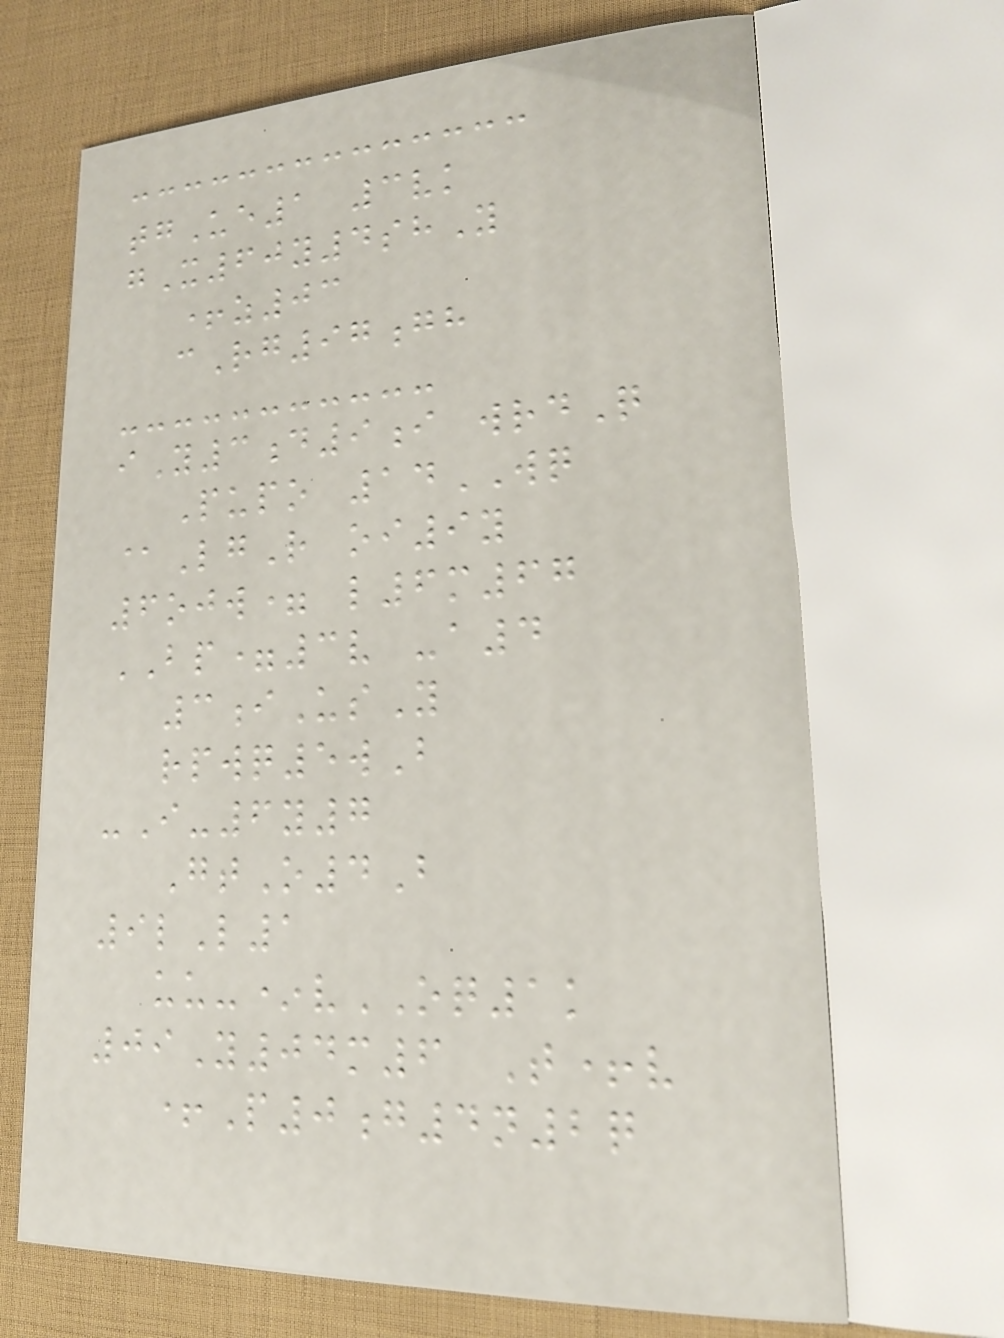tgUe1 3vk
gX60y4shY
+z03
cRg97gh
iY3d9i wrdQ
Pupo 14WQ
@LgR oi9y
6ojw= l6m67
BP=3v -a4
3iUsY
rpwq5wB
-I-6y7
GtO4B
9lL1
uu-*vOQ1k
09Y04m6 T+v
+P0g4n2q
